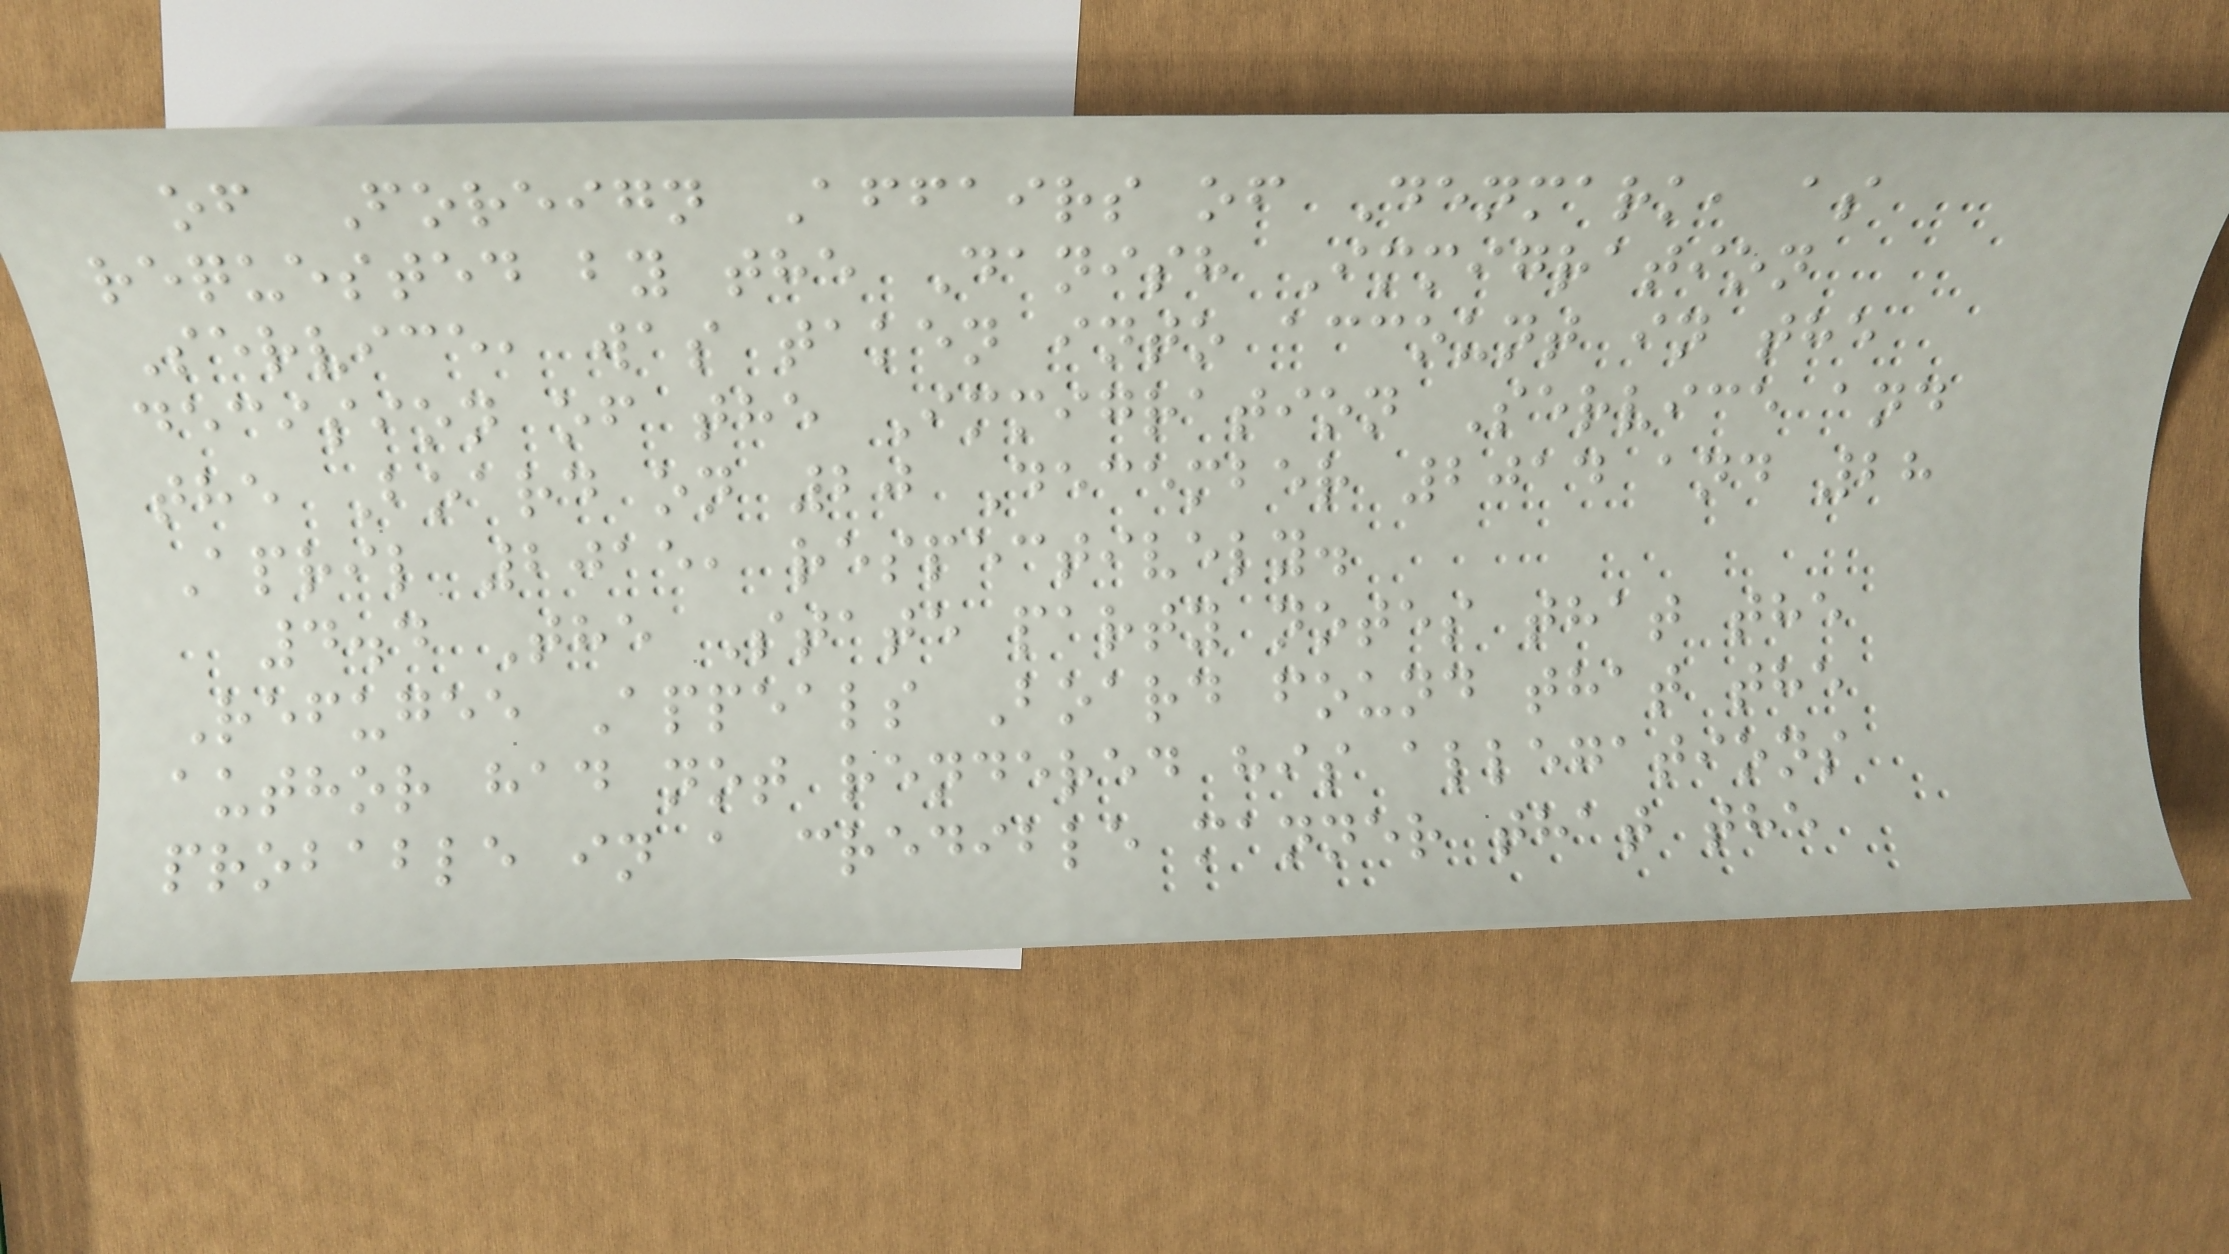of Foreign Affairs of Denmark, as
requested by the Danish Immigration
Service, was taken into account in the
decision of the Immigration Service and
the Board on 20 December 2014 and 28
April 2015, respectively.
4.4 The State party notes that the
Refugee Appeals Board found that the
author had not rendered his allegations
probable in a credible manner that the
